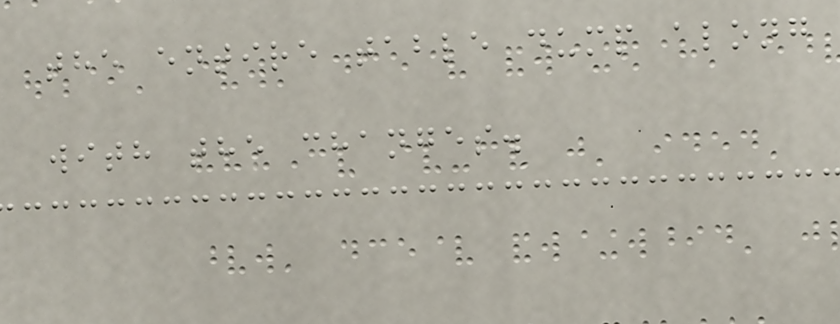the entire table dump along
with the changes.
